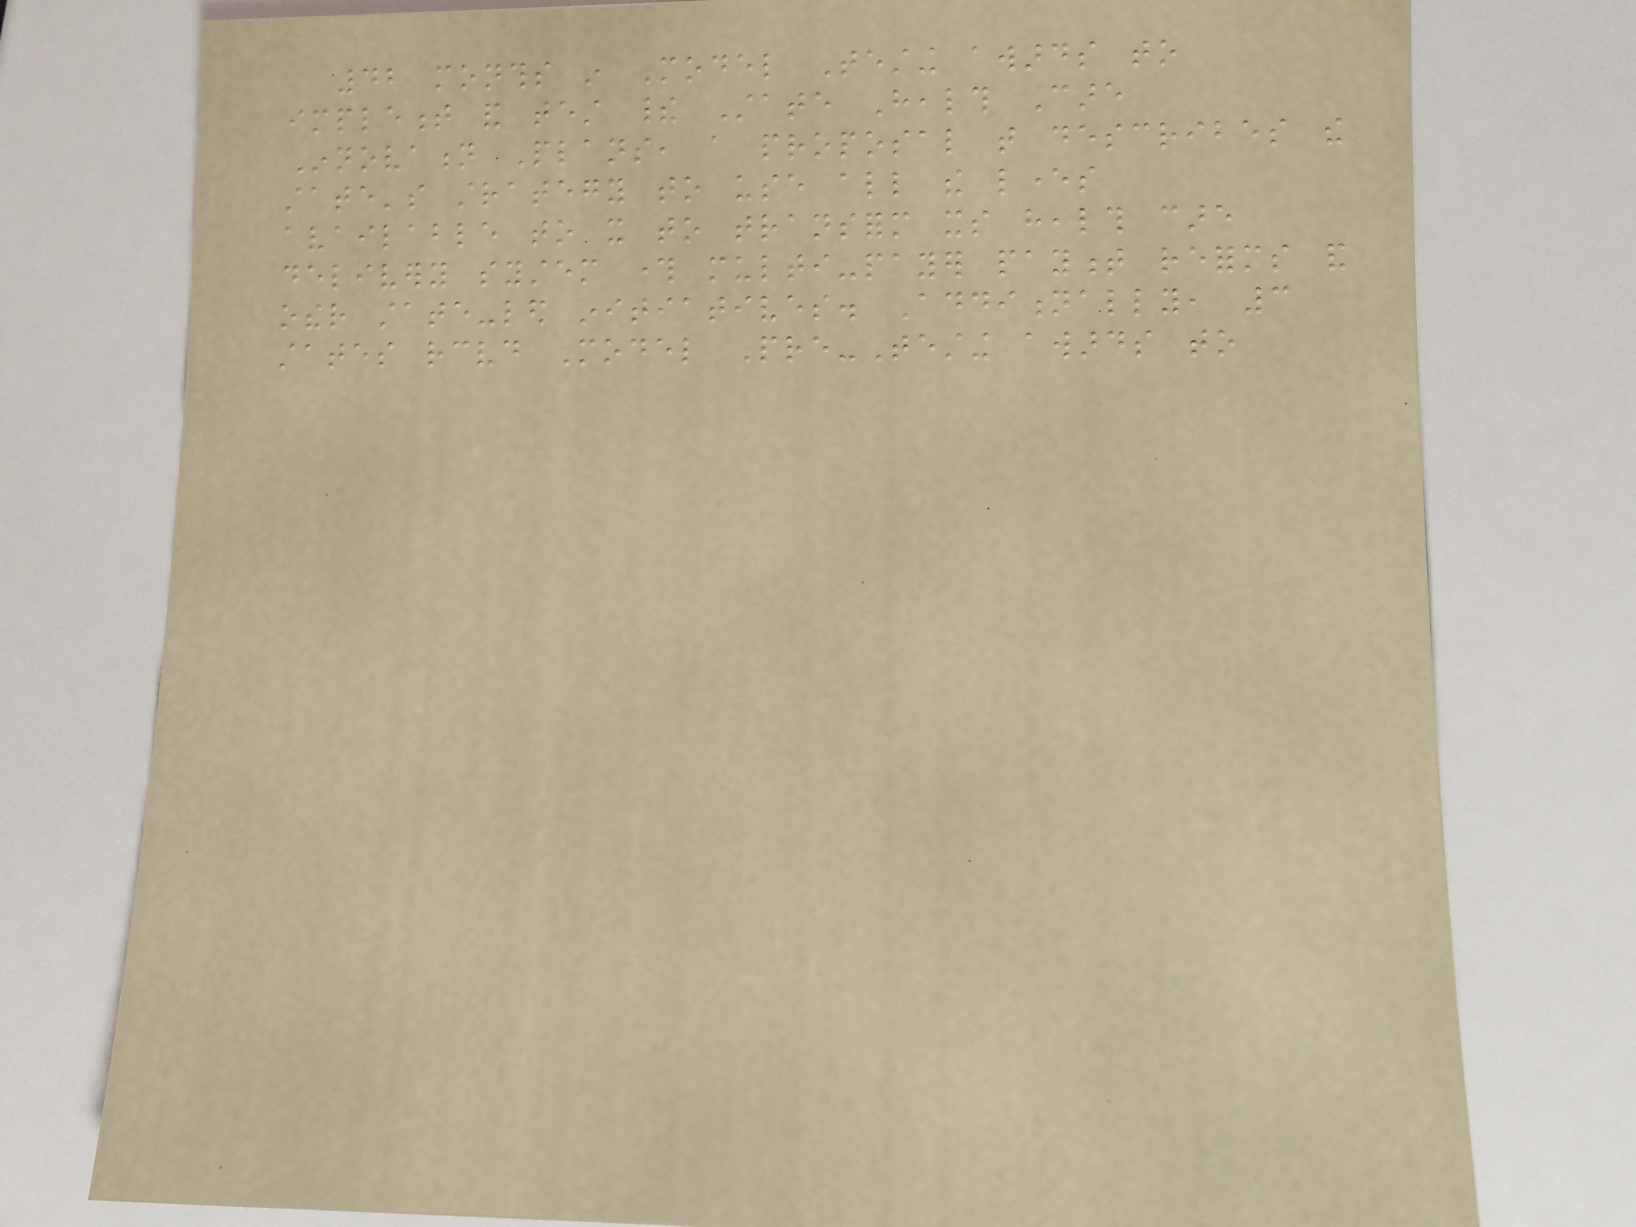42 months in Model Testing awards to
implement and test their State Health Care
Innovation Plans, a proposal that describes the
state's strategy to use all the levers
available to it to transform its health care
delivery system through multi-payer payment reforms and
other state-led initiatives. Additionally, 3
states received Model Pre-Testing awards to
